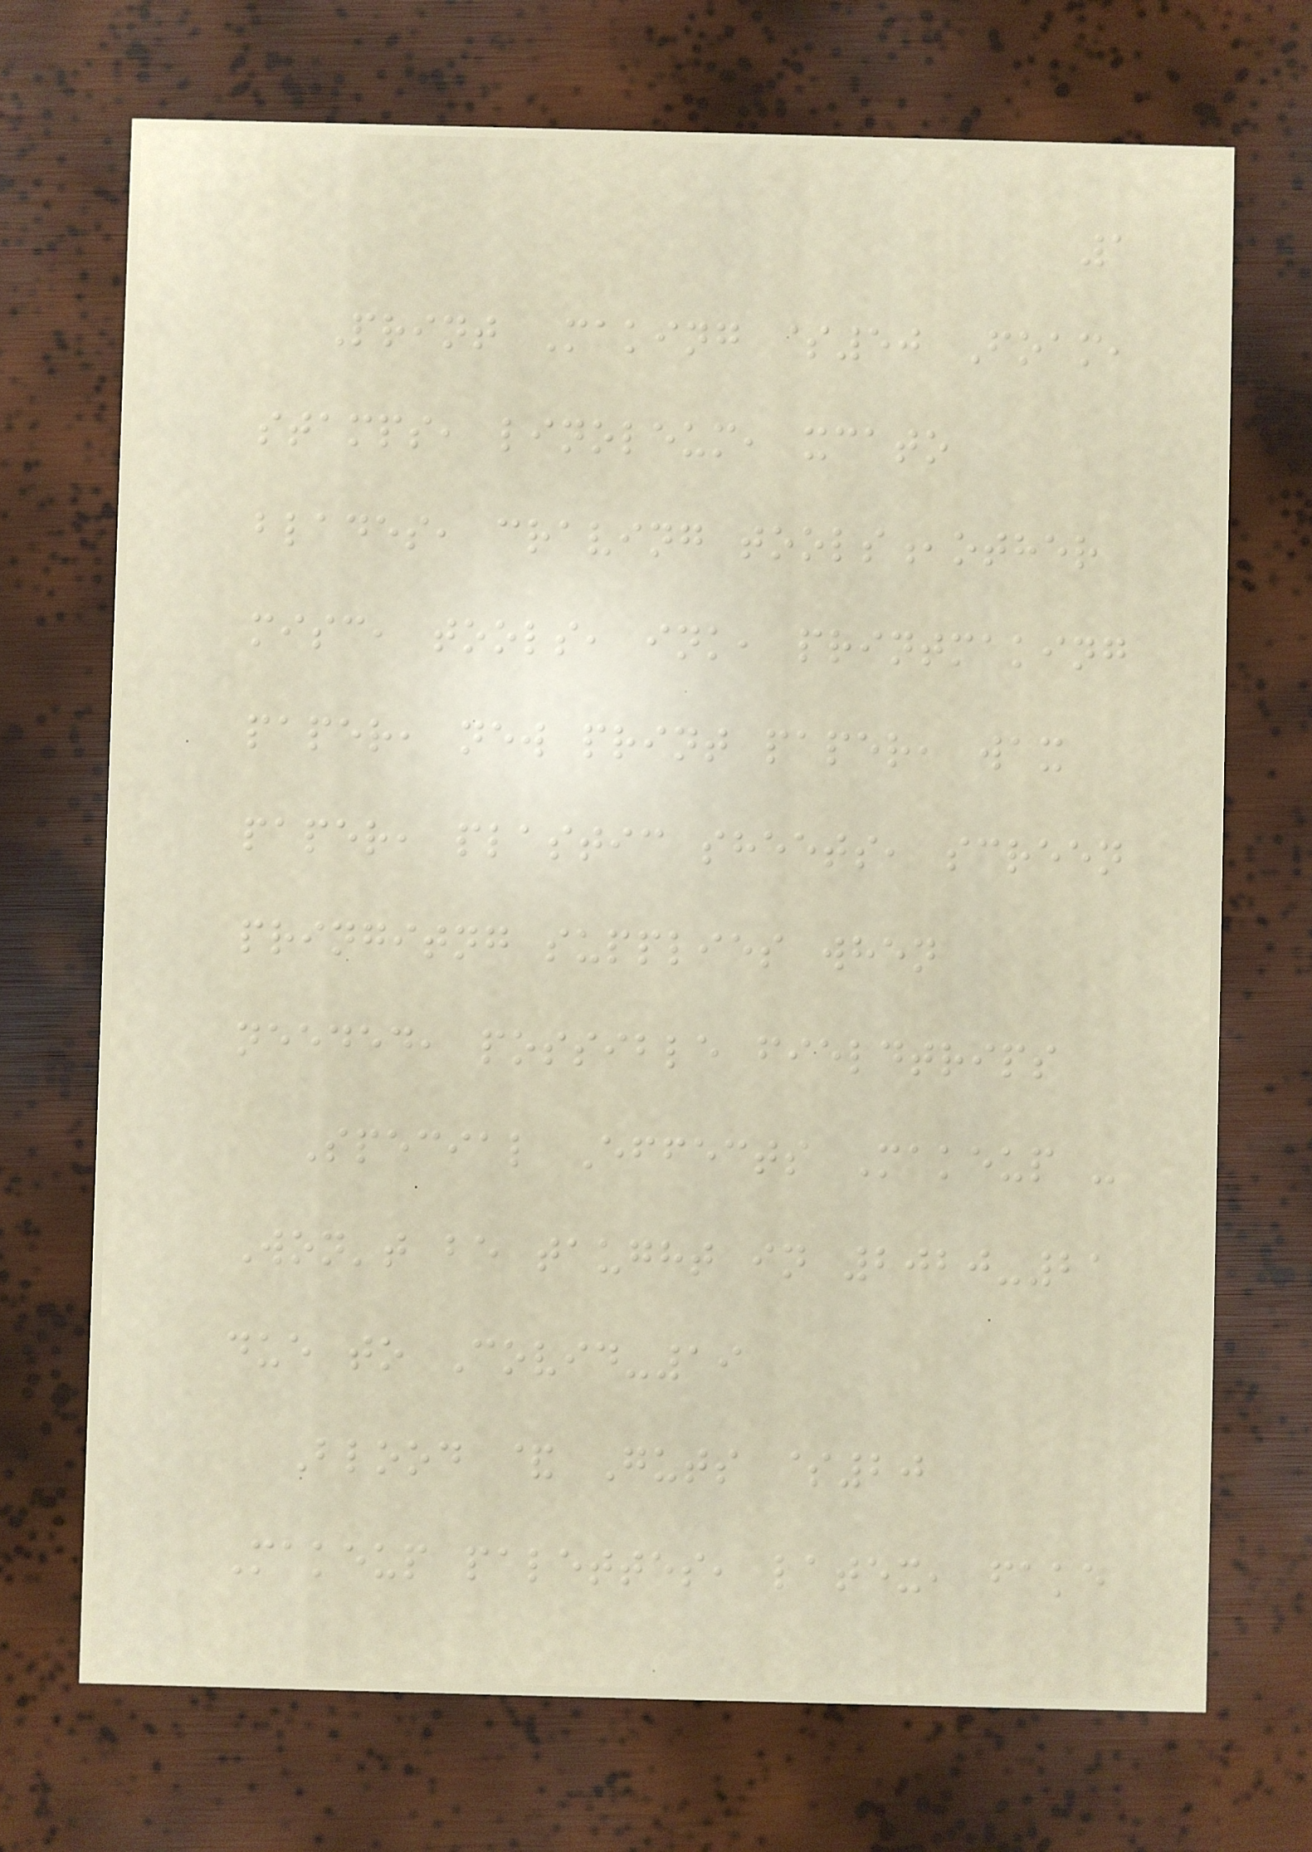1
Print Making $50 Foam,
stamps, linoleum, xcato
blades, craving tools,other
misc, tools, ink, printmaking
paper, new print paper, wax
paper, plastic sheets, screen
pringitng supplies when
needed, possible fieldtrips
Special Effects Makeup -
Won't be taught in 2020-21
due to Covid-19
Blood & Guts $20
Makeup palettes, latex, fake
